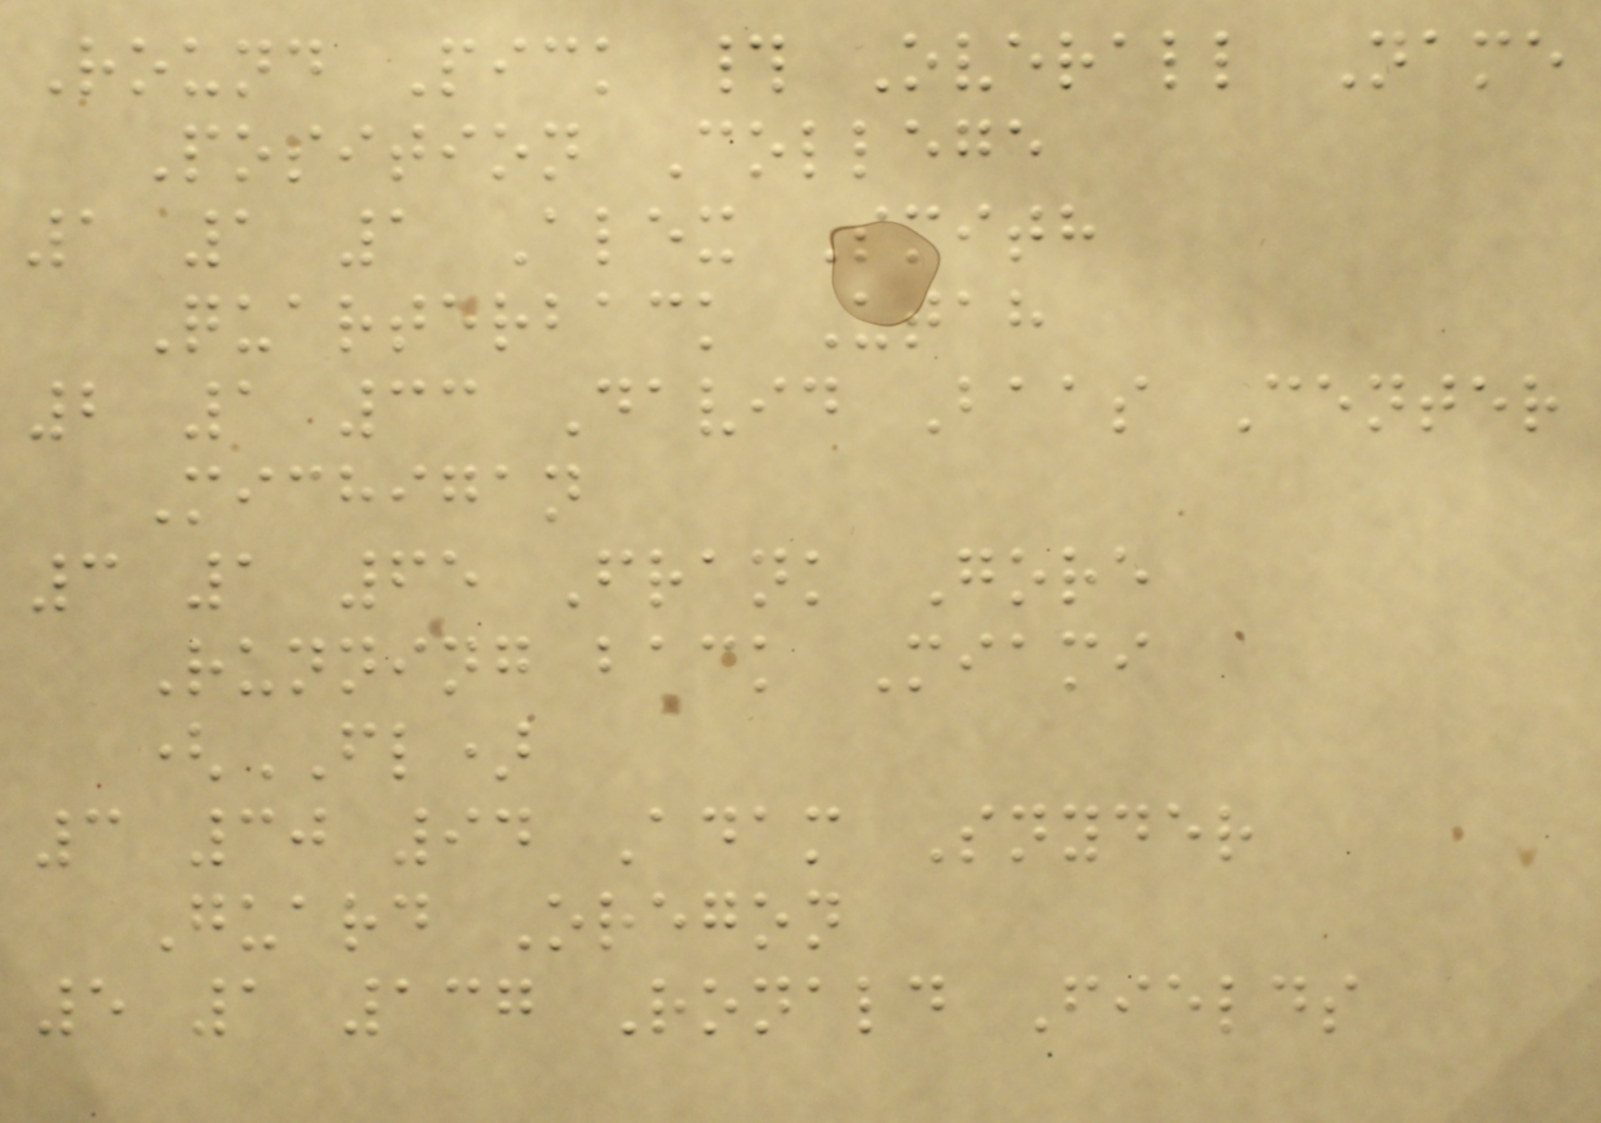Round Pick # Overall Name
Position College
1 1 1 Alex Smith
Quarterback Utah
2 1 33 David Baas Center
Michigan
3 1 65 Frank Gore
Running back Miami
(FL)
3 30 94 Adam Snyder
Guard Oregon
5 1 137 Ronald Fields
